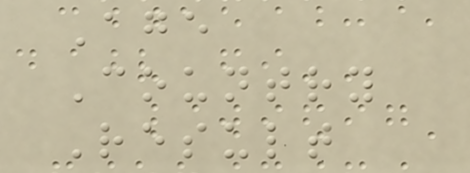Age
Country
Result
